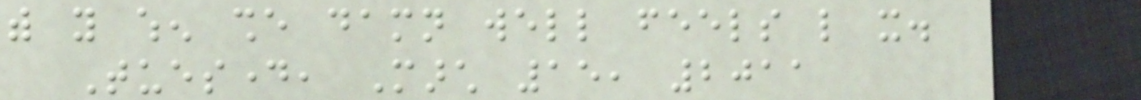with you when she damn well feels like it.
Tuesday, March 15, 2011
